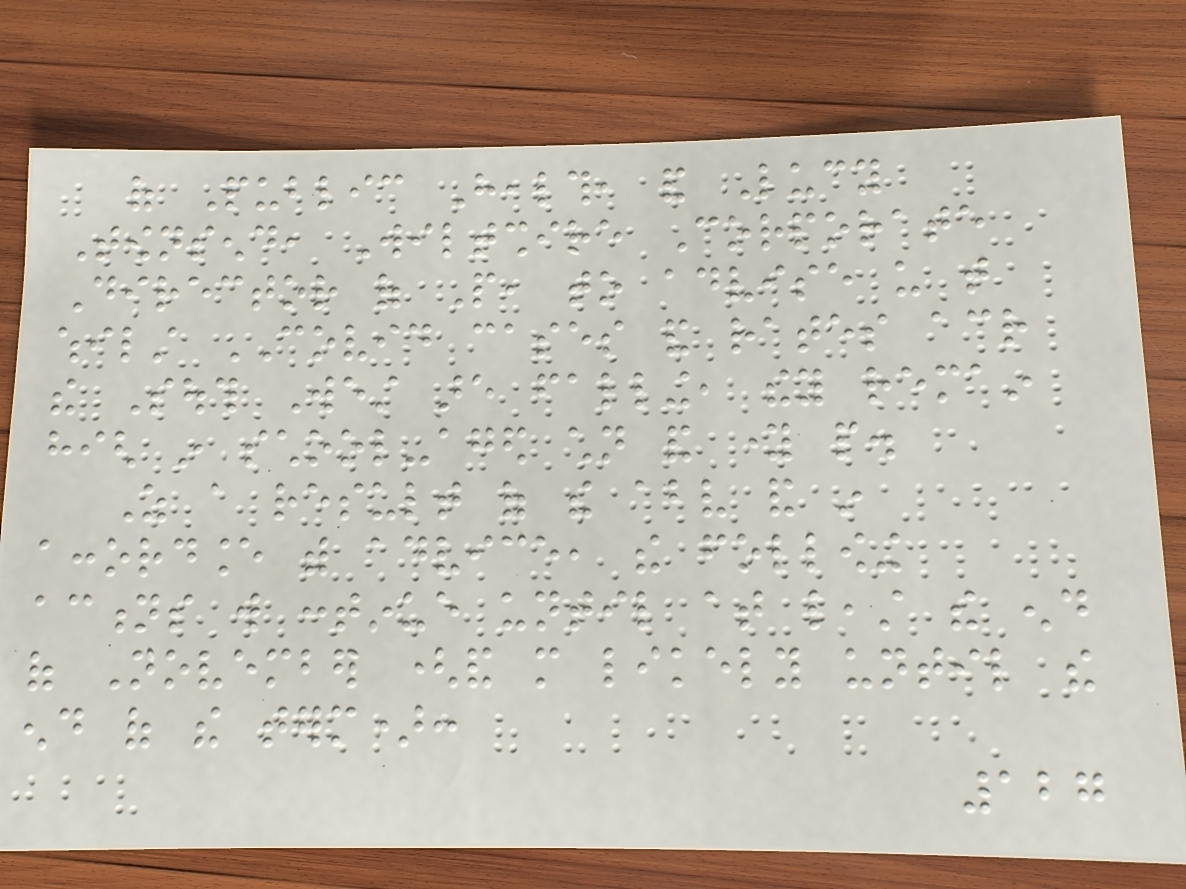of Public Health, and Lucy
Townsend, Wiltshire Corporate
Director of People, to advise us that
whilst COVID cases and rates across
the South West are falling, they remain
high in school-aged children and young people.
As a result of the above and in
accordance with advice, the following
actions will continue until at least the end
of November (and more likely until the
end of the term):
127
